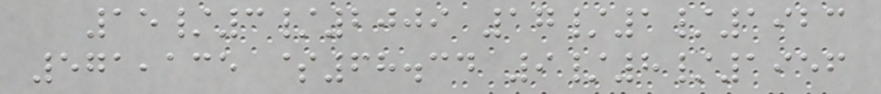15/3/2009 17/1/1923
571,135 $68.34 9/8/1956
